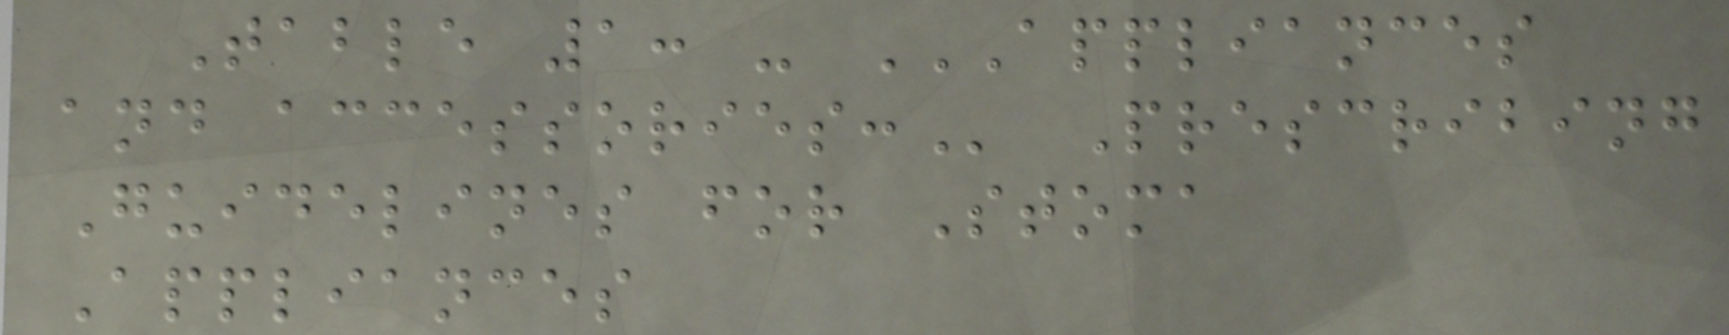Table 1: - APPLIANCES
AND ACCESSORIES: Prescribing
Guidelines for Stoma
Appliances
